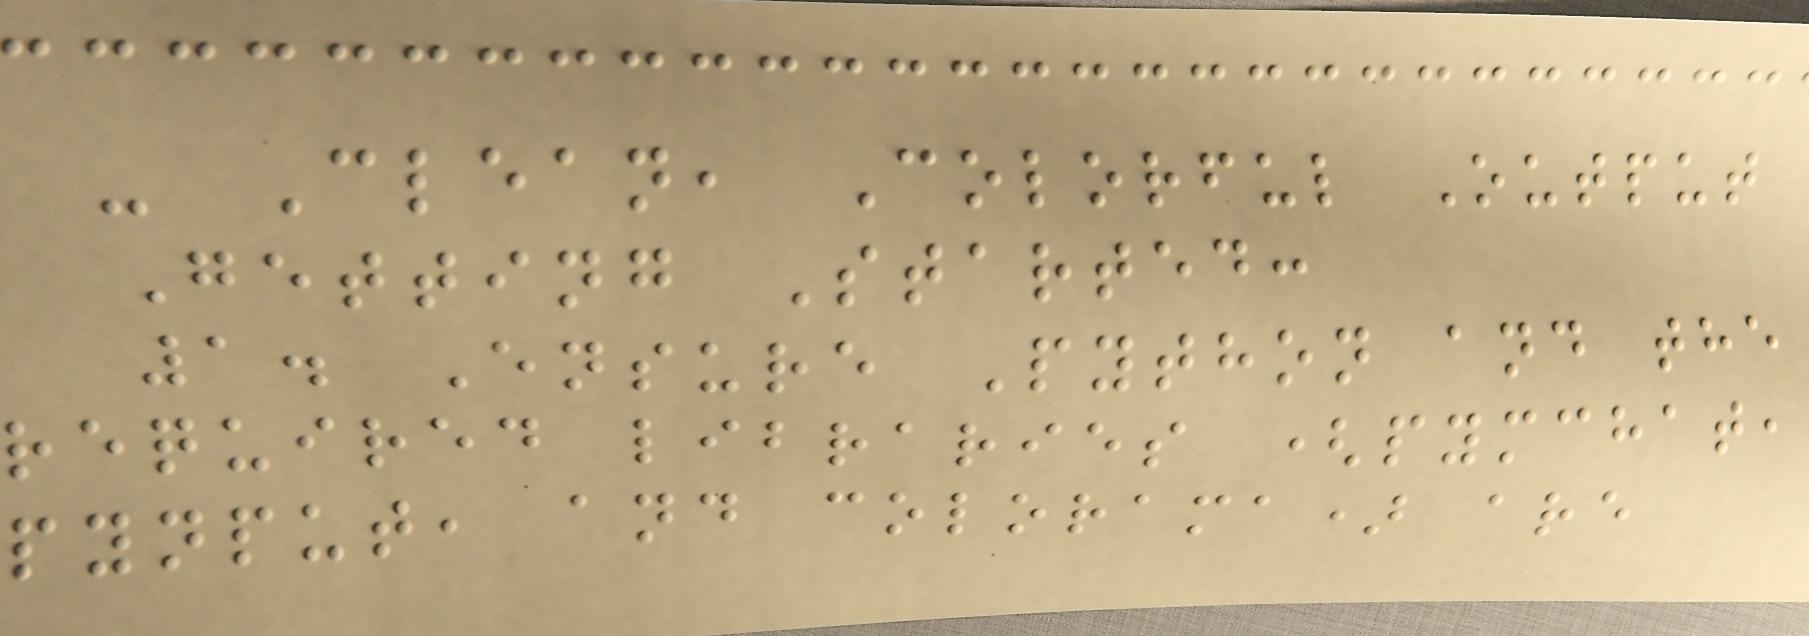- Clean, Colorful Output
Getting Started:
1. Ensure Python and the
required libraries (pymchat,
pynput, and colorama) are
